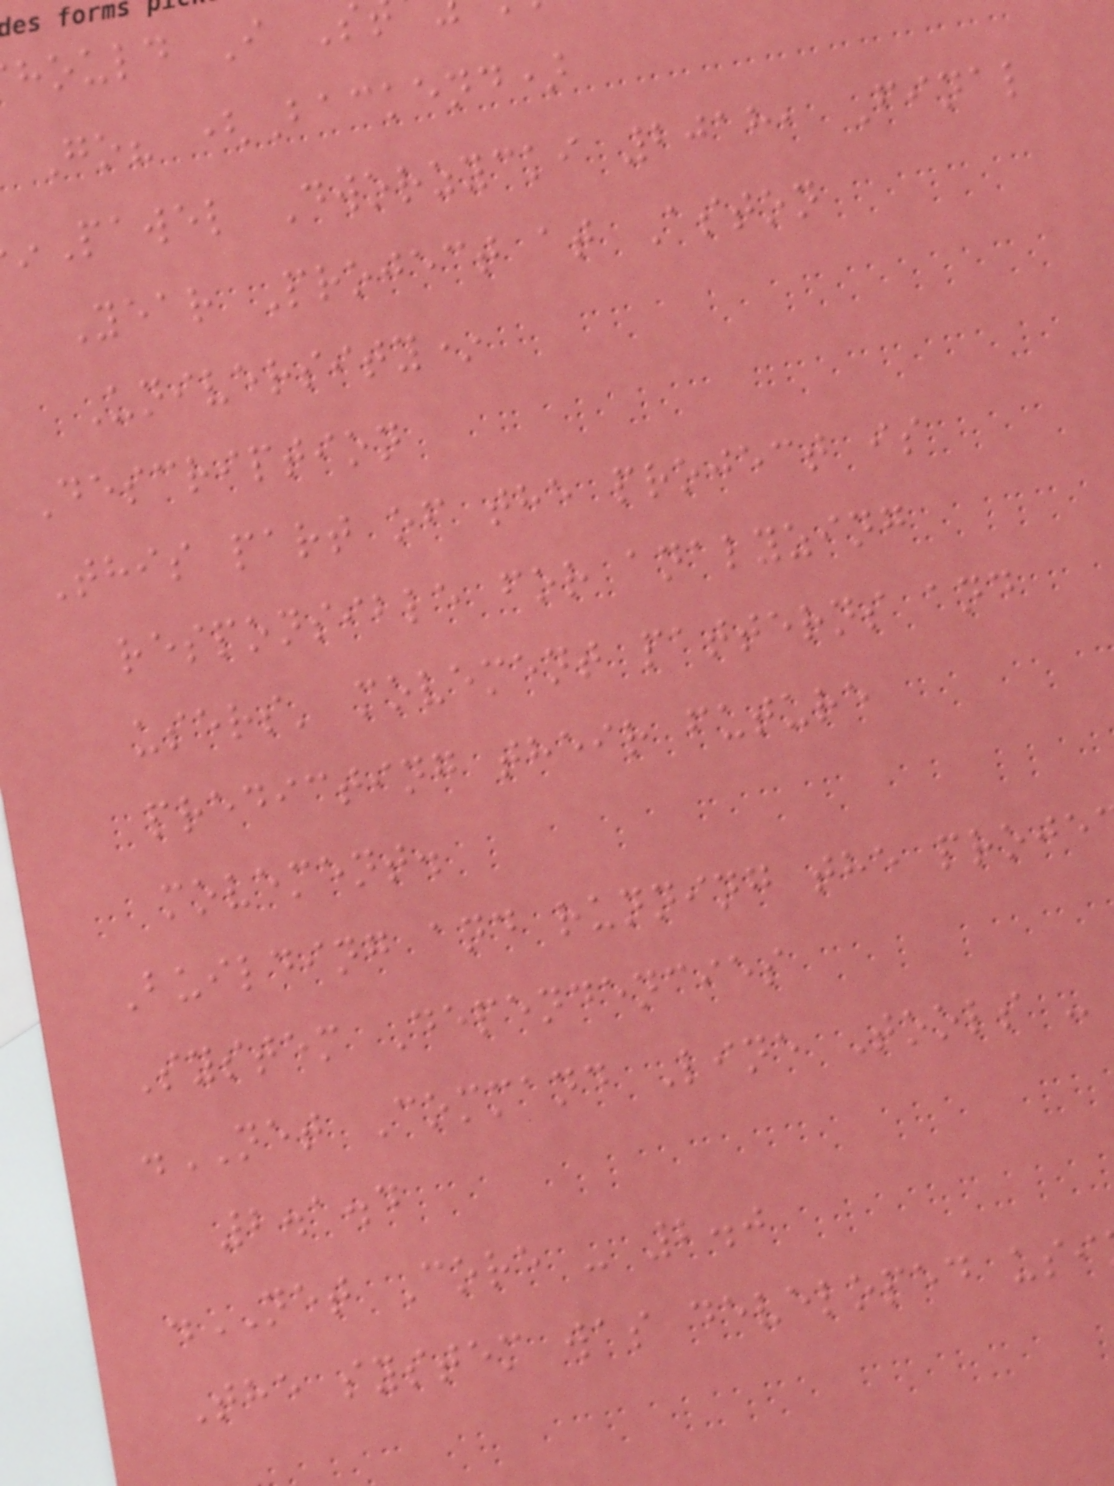hould I S
Go? (Backend)
Pawel Dworzycki 2018, Final
Year Project at Aston
University*
Description
This part of the project is
responsible for analyzing
users' movement patterns and
predicting their future
movement.
Building and running the proje
System Dependencies
.NET Command Line Tools -
2.1.4
.NET Core - 2.0
The system was developed usi
